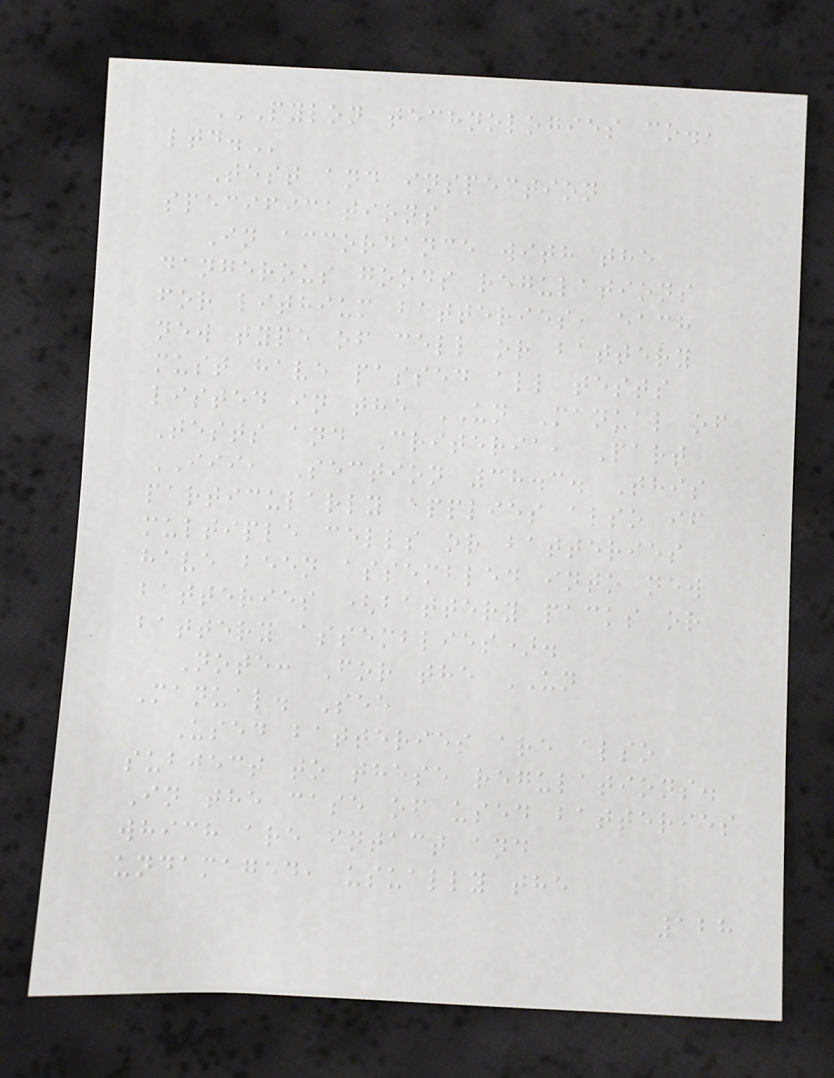PYLON TECHNOLOGIES CO.,
LTD.
Test and inspection
specifications
In accordance with the
dangerous goods regulations
for lithium batteries, each
new type of cell or battery
must have passed all tests
listed in the UN Manual of
Tests and Criteria, Part
III, Section 38.3. This
particularly applies also if
multiple cells or batteries
have been assembled into new
batteries (battery packs or
battery assemblies).
Note: For the UN
Manual. See
Used batteries are also
subject to these regulations.
In the case of used batteries
which are intact and
undamaged, usually the
128
